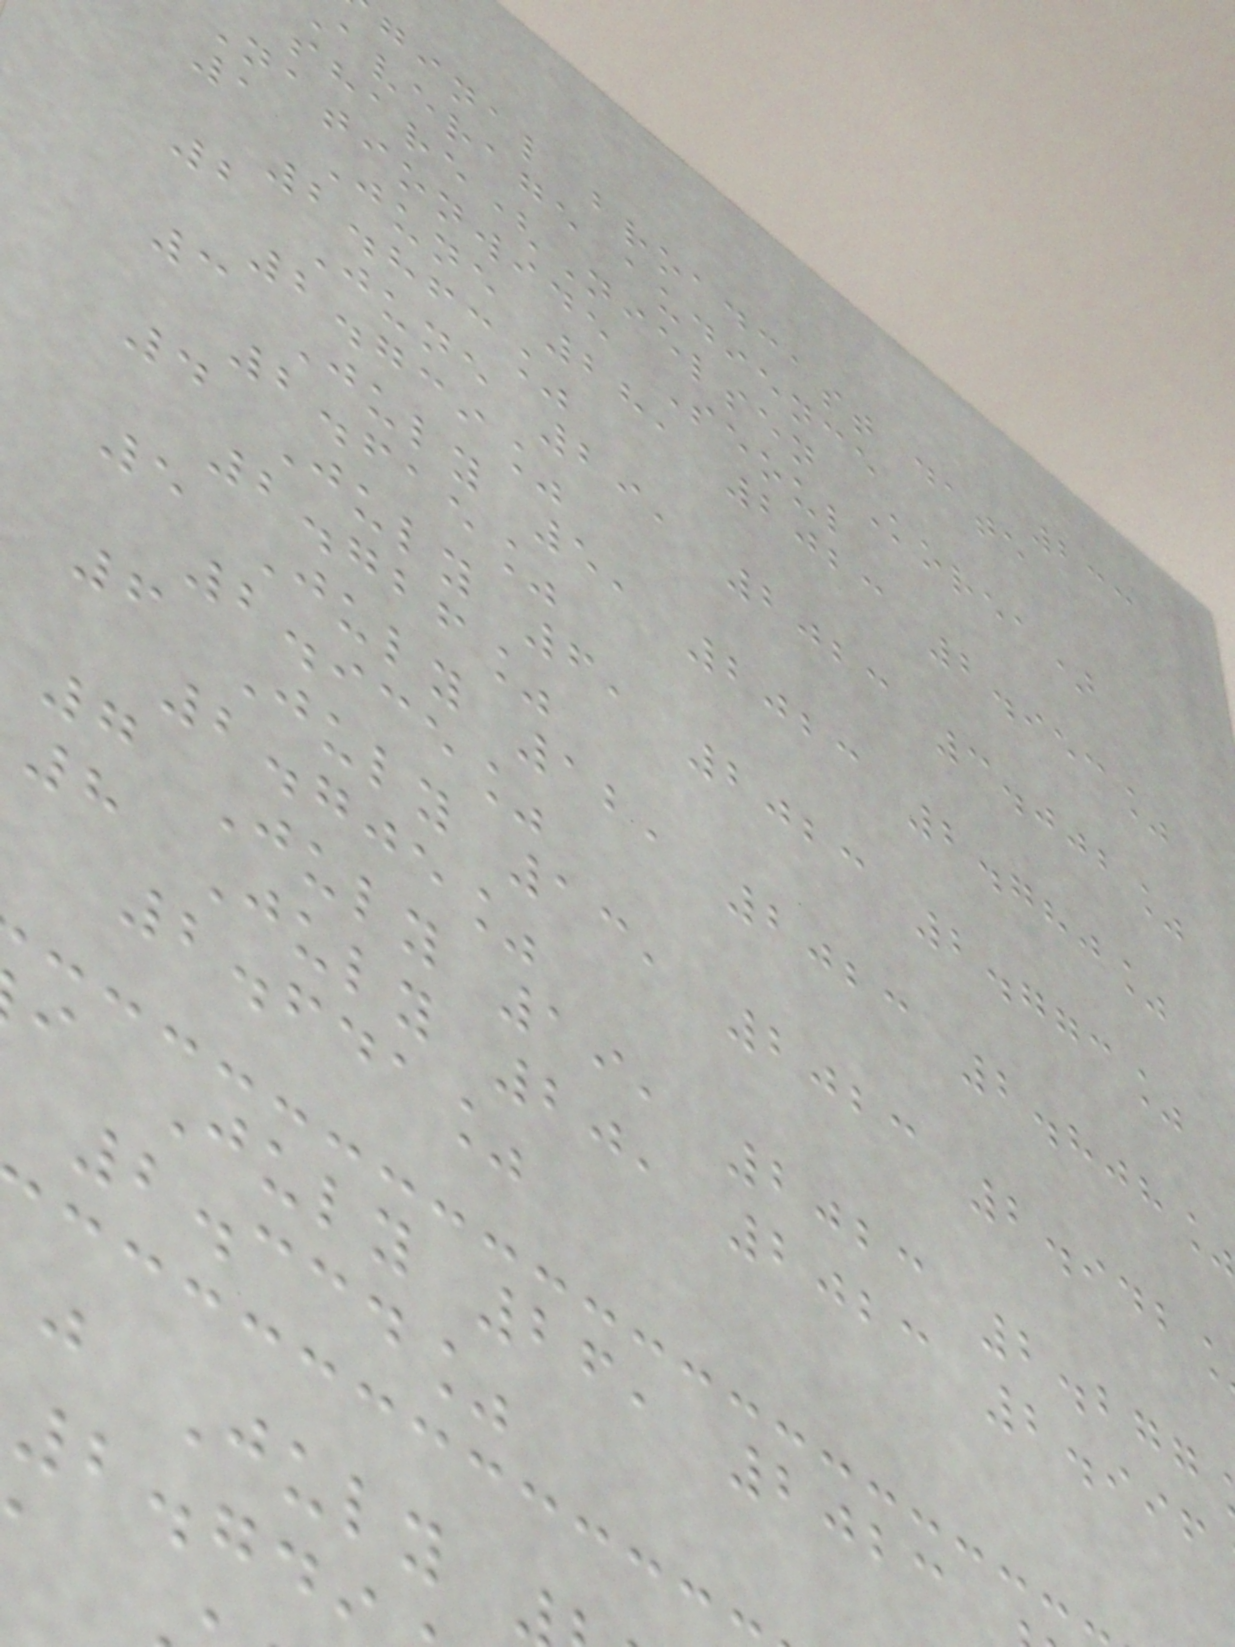233
ginal broadcast date
average audience
share(Nielsen Korea)
Nationwide Seoul
1 June 28, 2023 2.953%
2.863%
2 June 29, 2023 3.002%
2.739%
3 July 5, 2023 2.780%
2.615%
4 July 6, 2023 2.773%
2.726%
5 July 12, 2023 2.808
2.935%
6 July 13, 2023 2.942
2.705%
7 July 19, 2023 2.277
8 July 20, 2023 2.996
2.641%
i July 26, 2023
2.334%
j July
2.74
